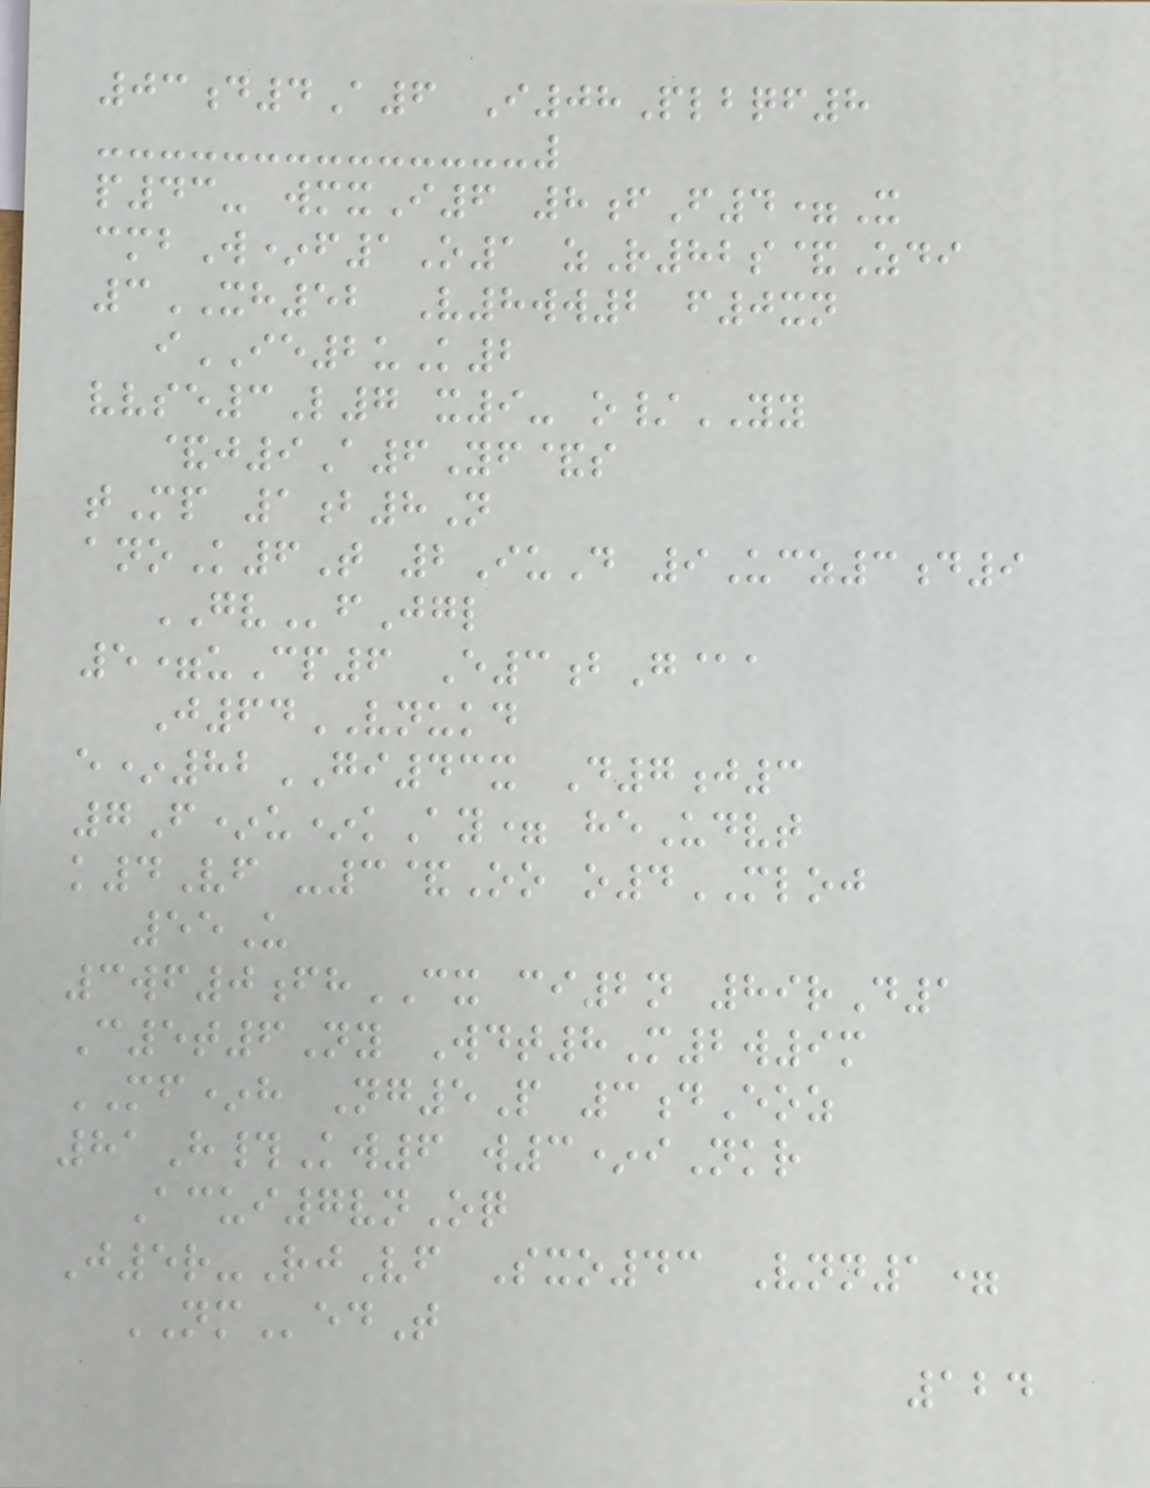03d4A6 I08Plbqf8
p43- wmxI6 8fF4=X
cmbW*f1O1 zR82s&Zdi
3XH52 V8ww2 f0xn
iIE2uK2
vvse3L7 x9- o/YY
&j9A6Yf&s
tMp 1b8N
anoK6T 2IuD 9Ucz3d9
GVfJgl
5=uCp6 E3bG@a
J64VNUKD
e*82GI43x D7j3
7F*u*kAy= heUdvt
k4Vf -3&Oo o4MLOJ
55U
3wf0fhCX ci2n 89rD1
C5t6Ny Wdt8M2w9m
MF*h Ng5P 3dEoz
81H#Kw6 w3*iNkr
Acui7vnOq
J5r-RjVf Sxo43 Vnn1=
NMedT
124
